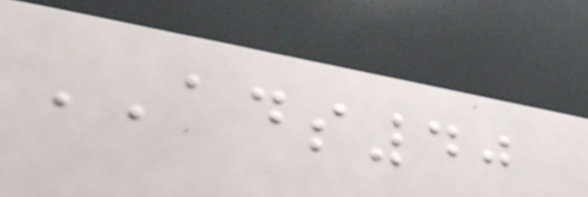ADS40
